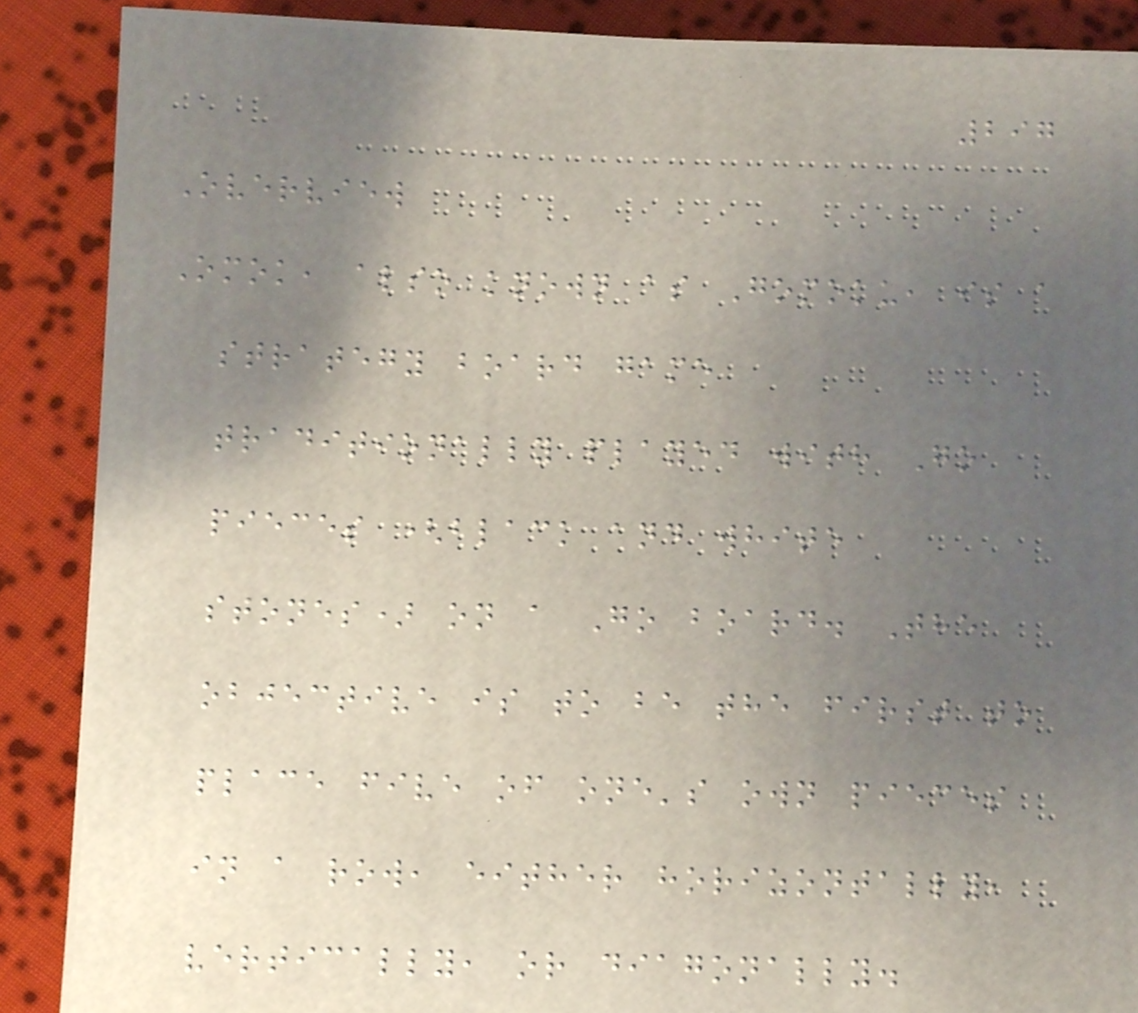297
Overview
Omok, also known as Gomoku, is a
strategy board game
traditionally played with Go
pieces (black and white
stones) on a Go board. The
objective is to be the first to
place five of one's own pieces
in a row, either horizontally,
vertically, or diagonally.
